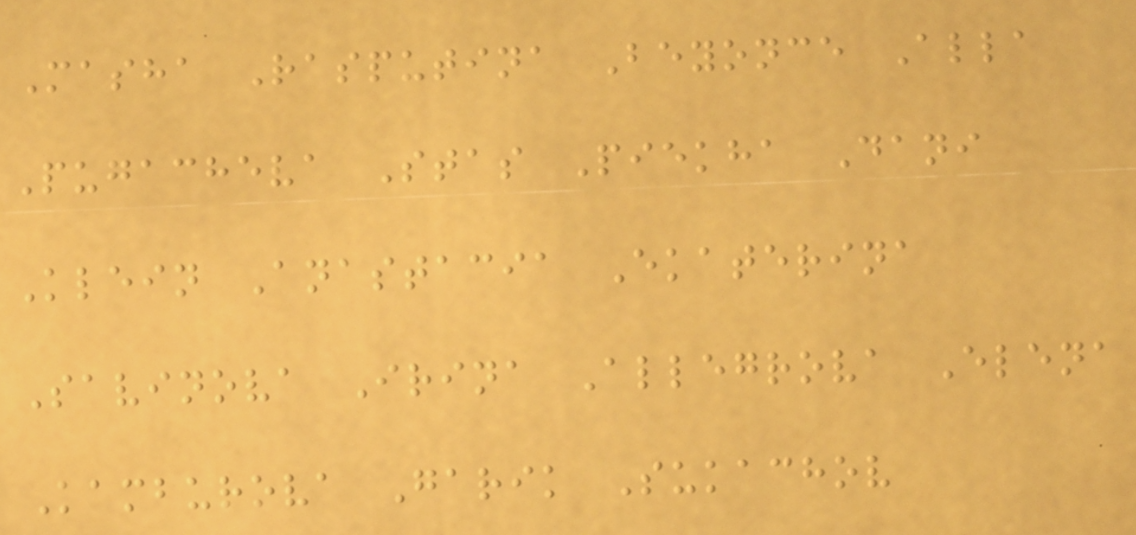Masha Rasputina Beyonce Alla
Pugacheva Stas Piekha Dani
Klein Anastacia Ekaterina
Savinova Irina Allegrova Elena
Kamburova Garik Sukachov
